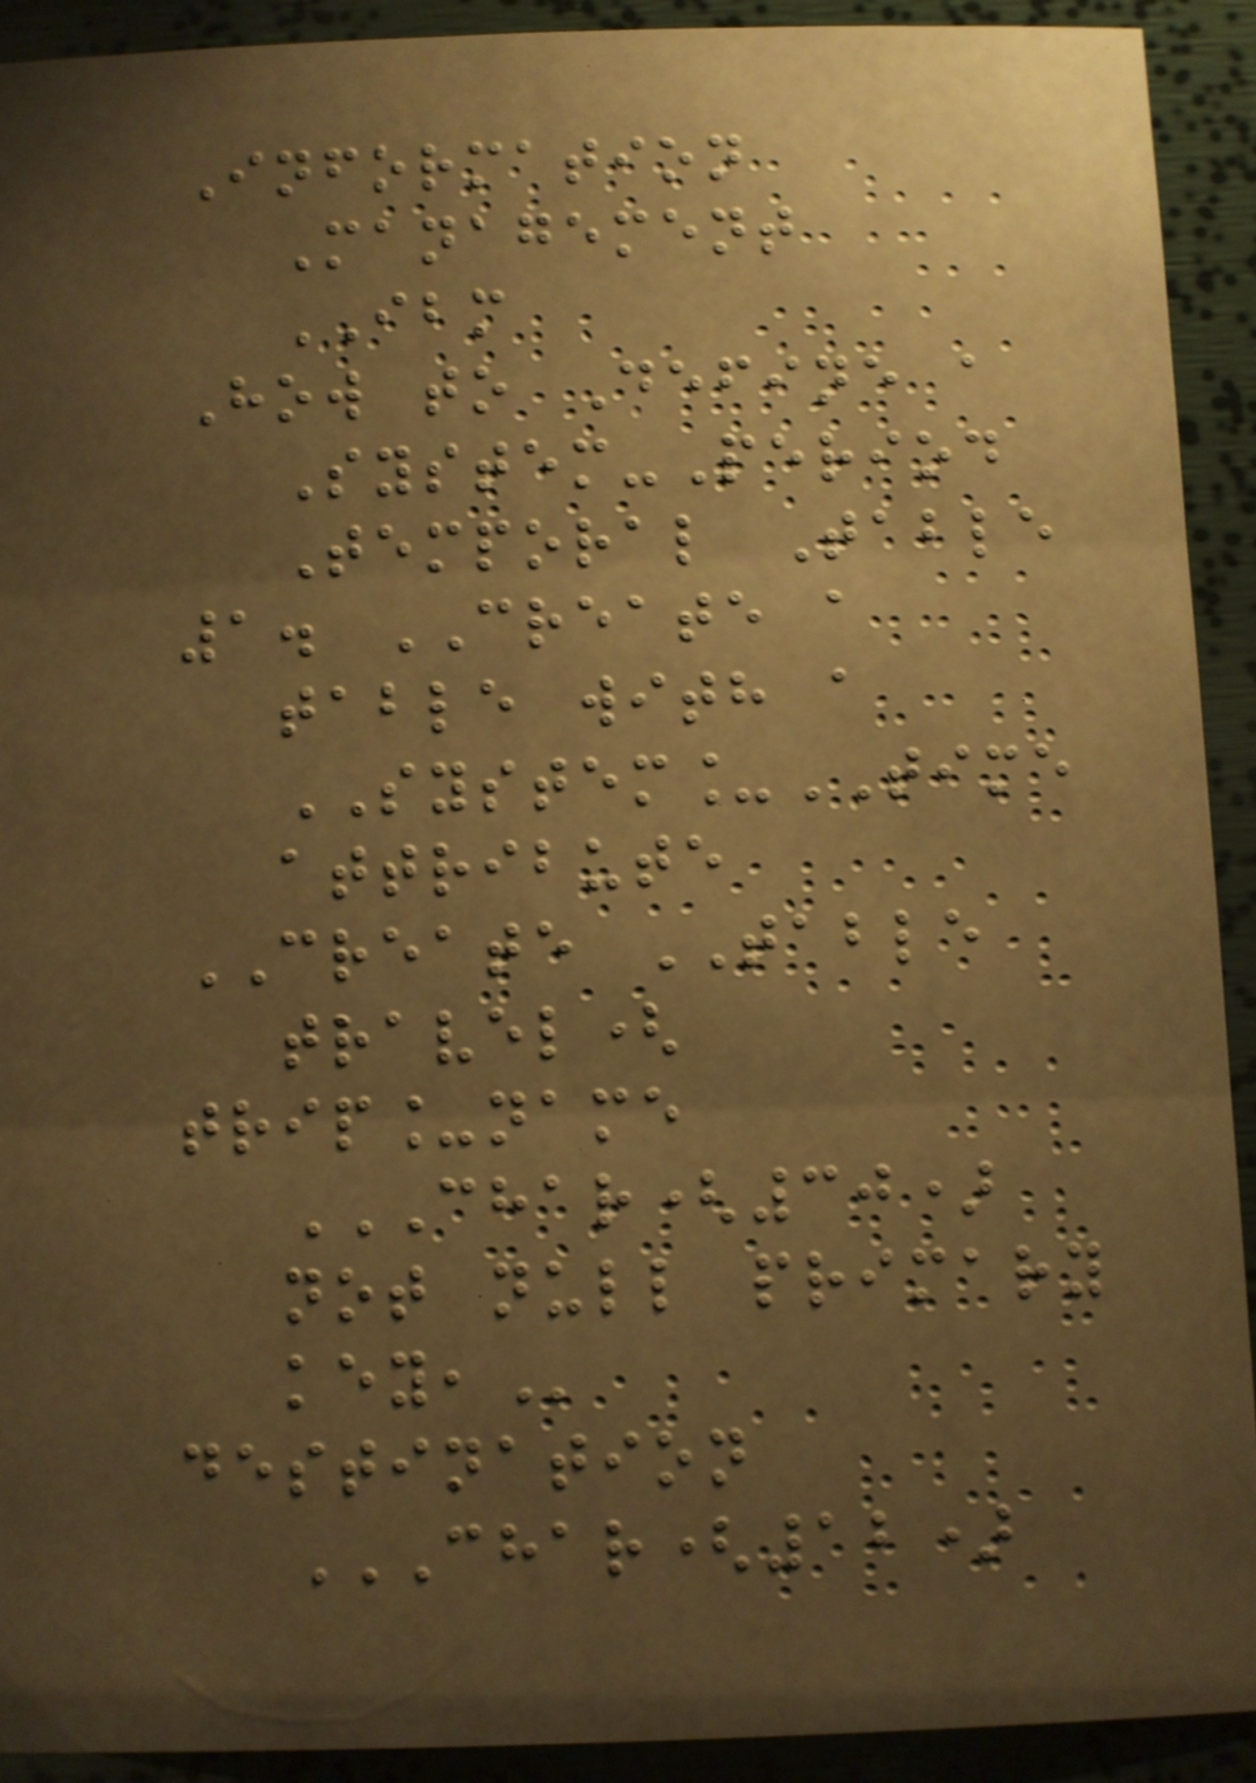Information
Management
IBM
How to Define a
System-Period
Temporal Table
1. CREATE a
table with a
SYSTEM_TIME
attribute
CREATE TABLE
travel(
trip_name
CHAR(30)
NOT NULL PRIMARY
KEY,
destination
CHAR(12)
